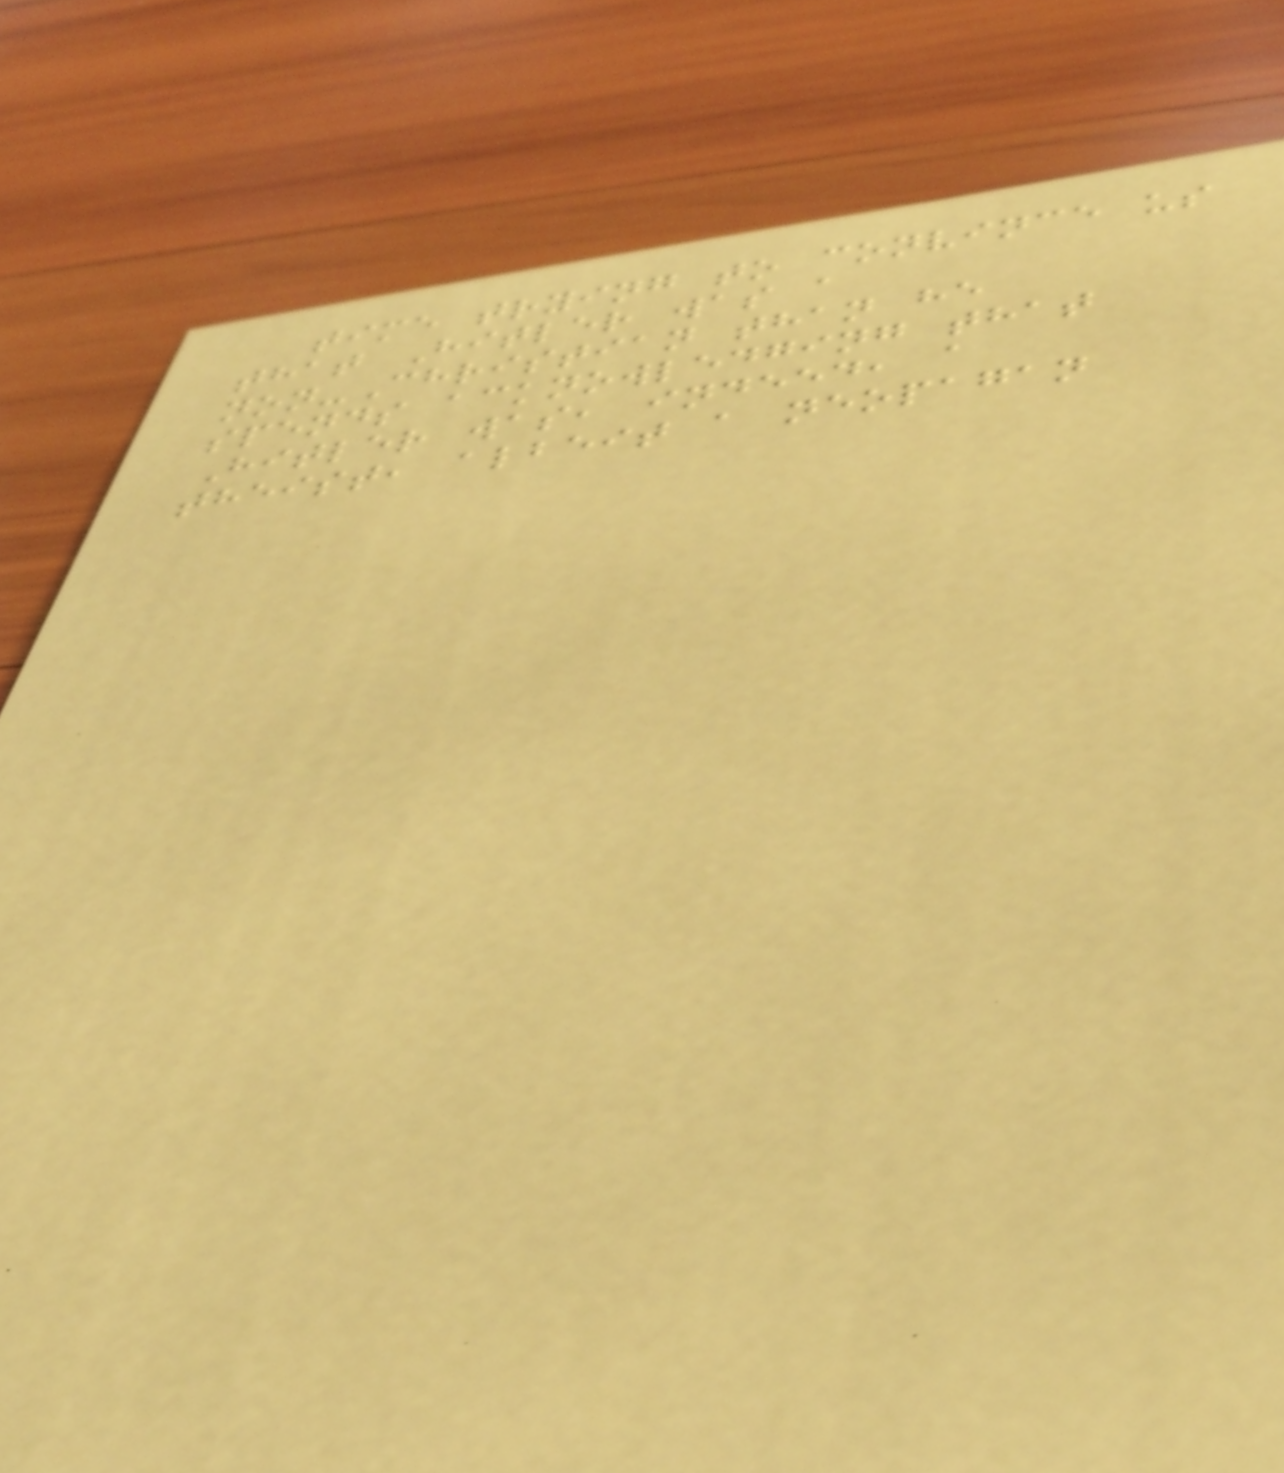time trying to convince us
that Hitler was a
non-Christian than he
spends acknowledging that
Hitler was, indeed, a
theist, albeit a neopagan
